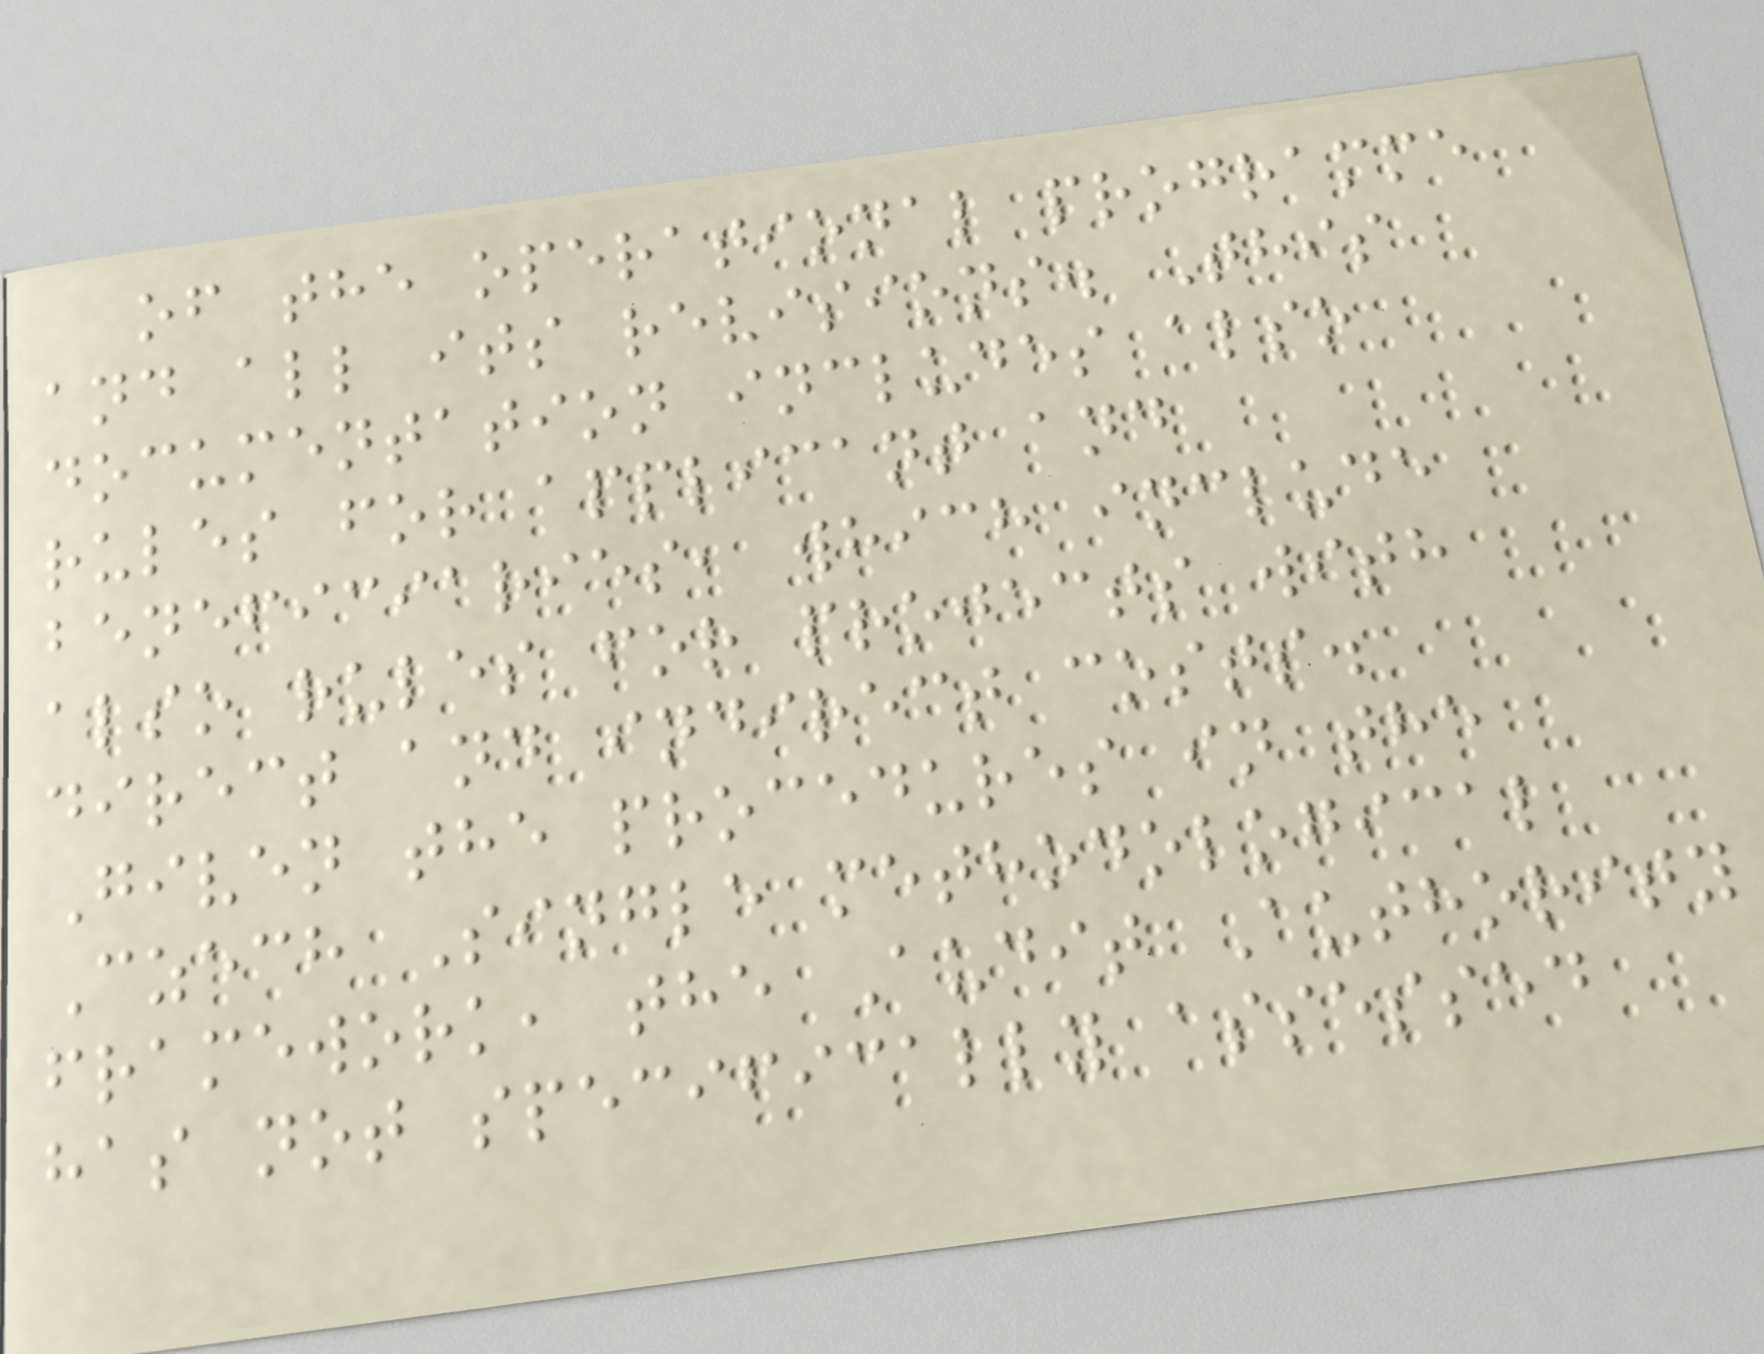of the operational programme
and all its revisions. This
documentation includes also
rules for applicant and
beneficiaries, which include
also rules for projects with
direct and indirect costs.
Given the procedures in the
Czech Single methodological
framework, the Audit Authority
has not specifically assessed
